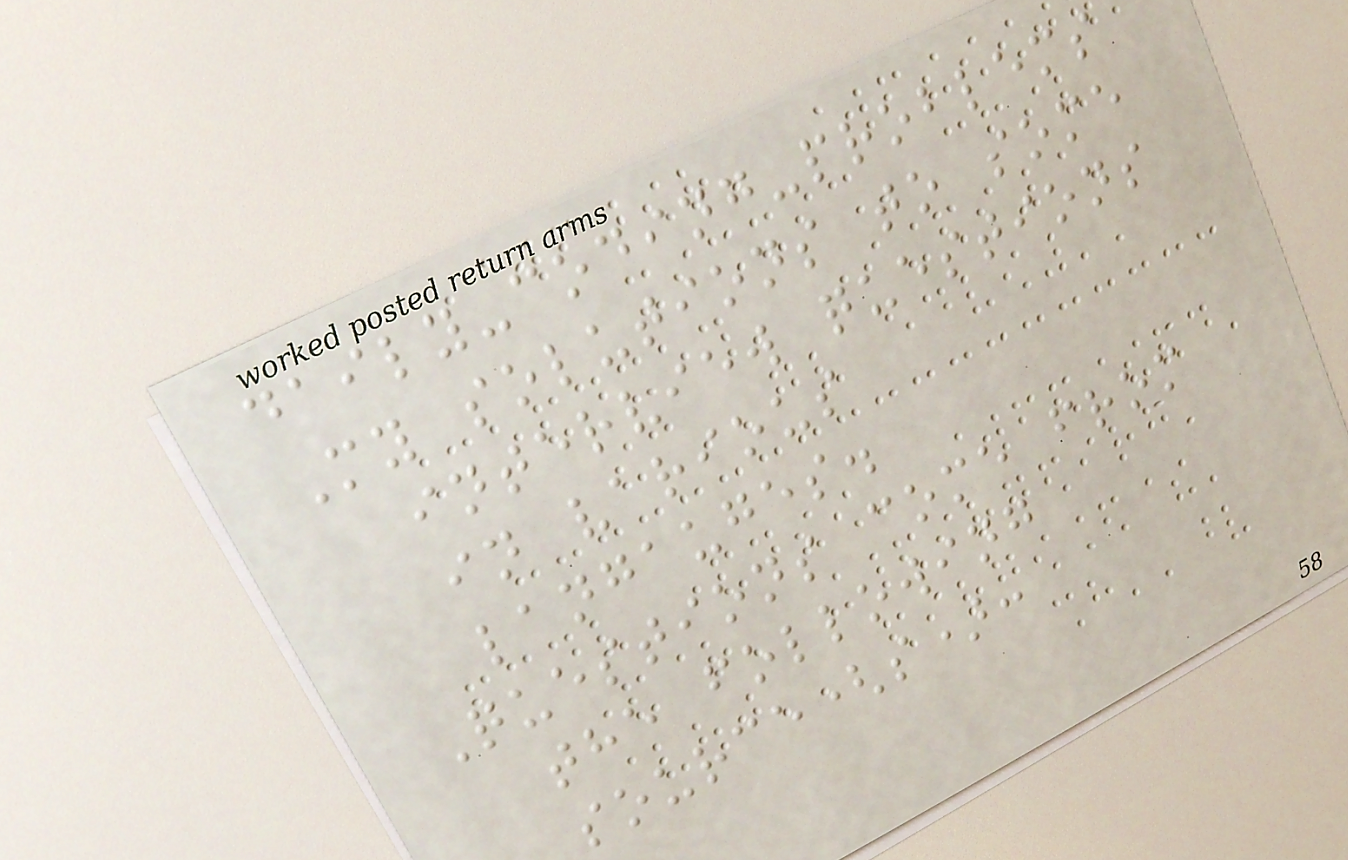daily-coding-problems
My solutions to some
interview questions
in various
langauges.
Questions come from
the following
source(s):
